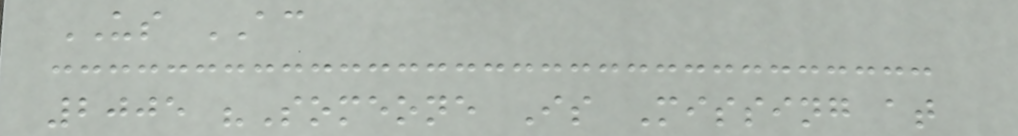US AC
2005 "Someone Is Missing at
